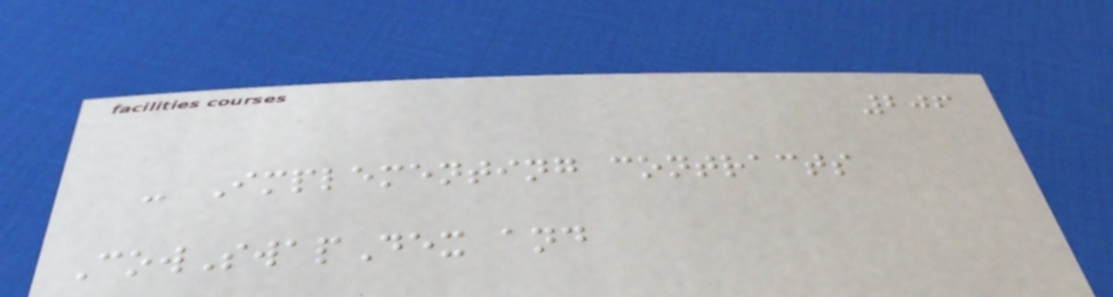206
- Implementing contracts
CowSwapDex and
